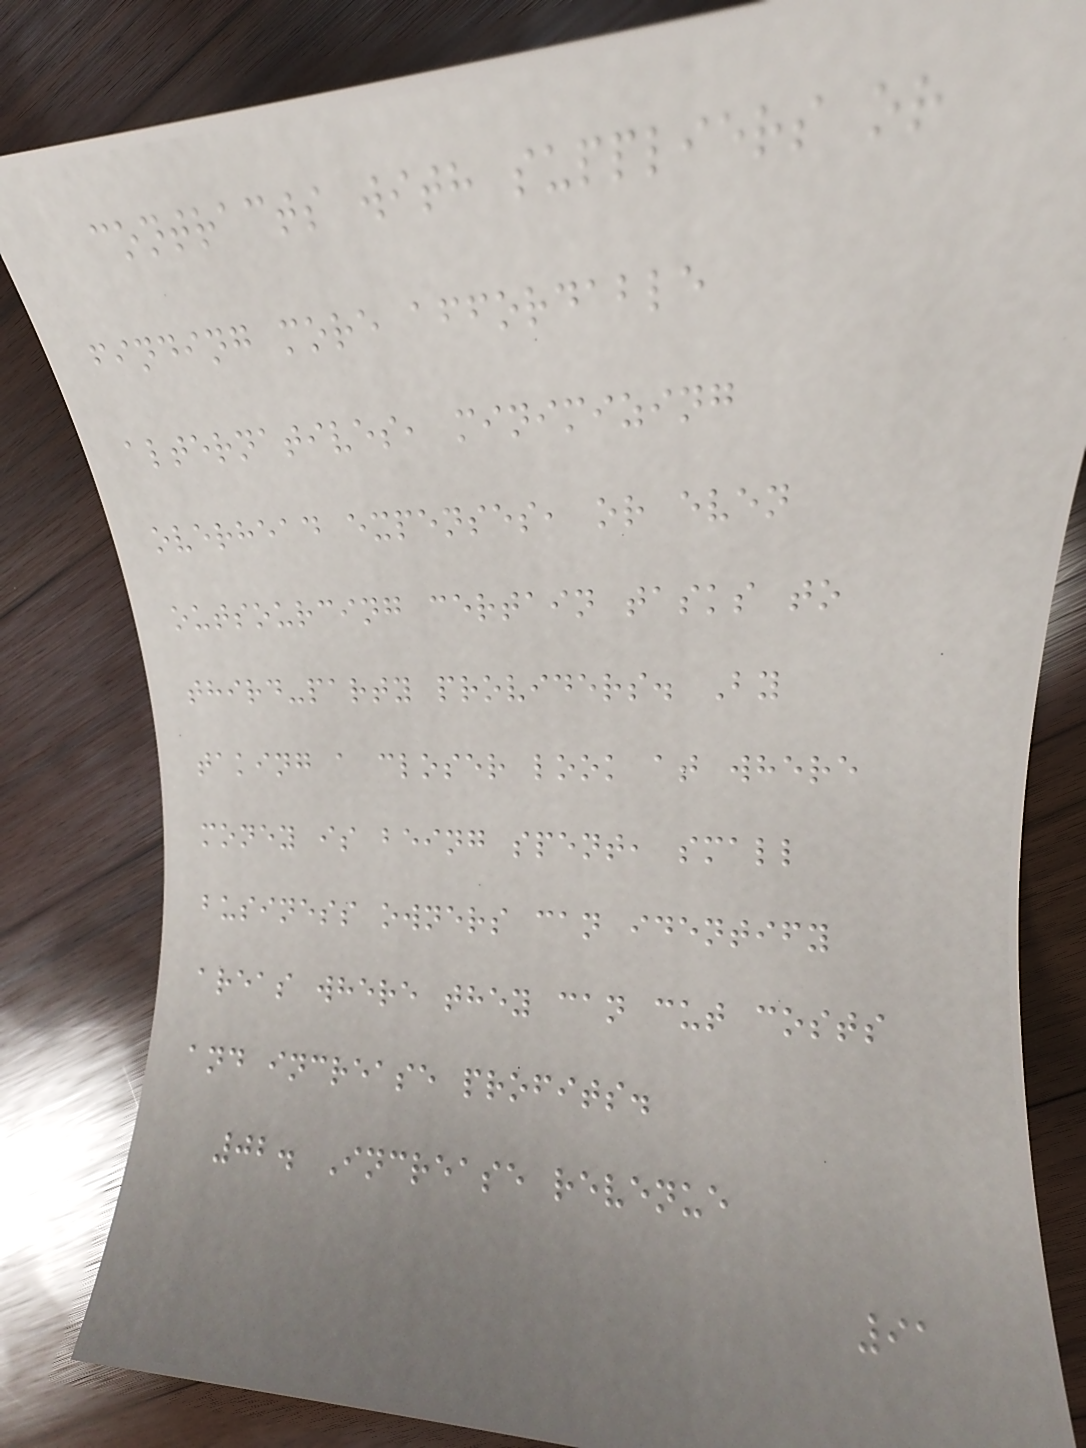contracts with suppliers or
finding more affordable
alternatives, minimizing
overhead expenses, or even
outsourcing certain tasks to
third-party providers. By
taking a closer look at where
money is being spent, small
business owners can identify
areas where they can cut costs
and increase profits.
02. Increase revenue
91
